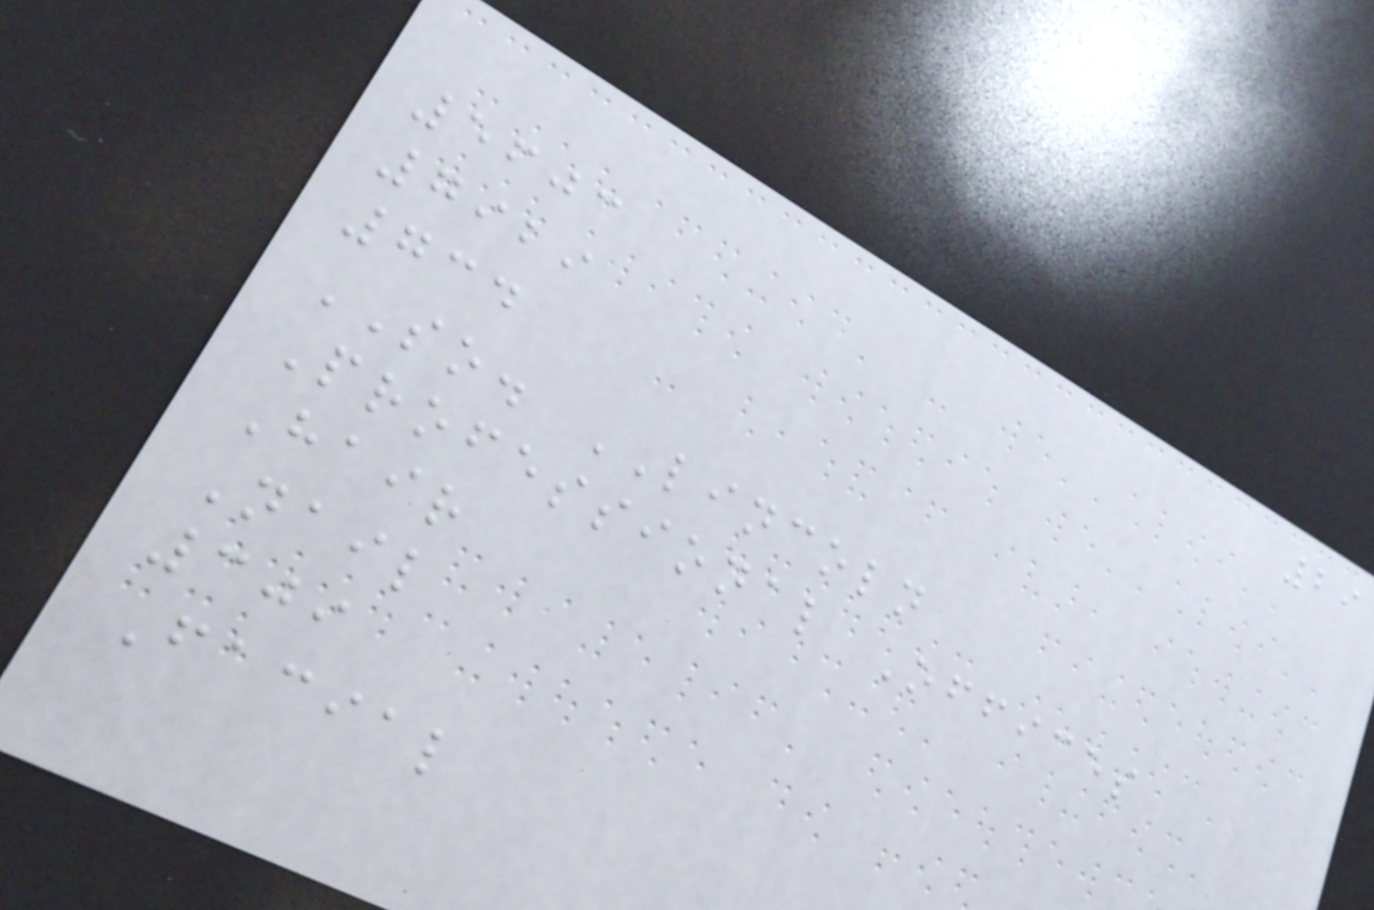29
5603
7929
734
SO. LINCOLN
Professional Offices
Hair
Nail
309
Facial
